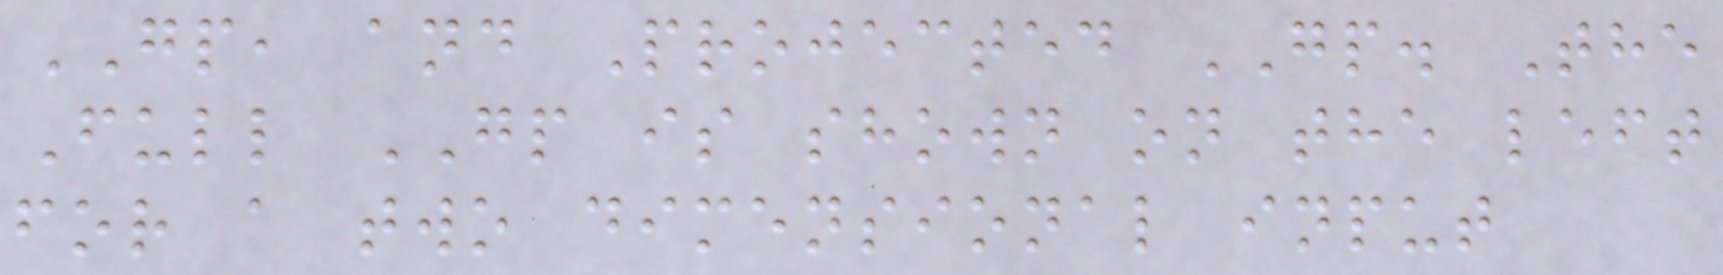GP, and Projected GP. The
Full GP is shown on the left
for a two dimensional input
